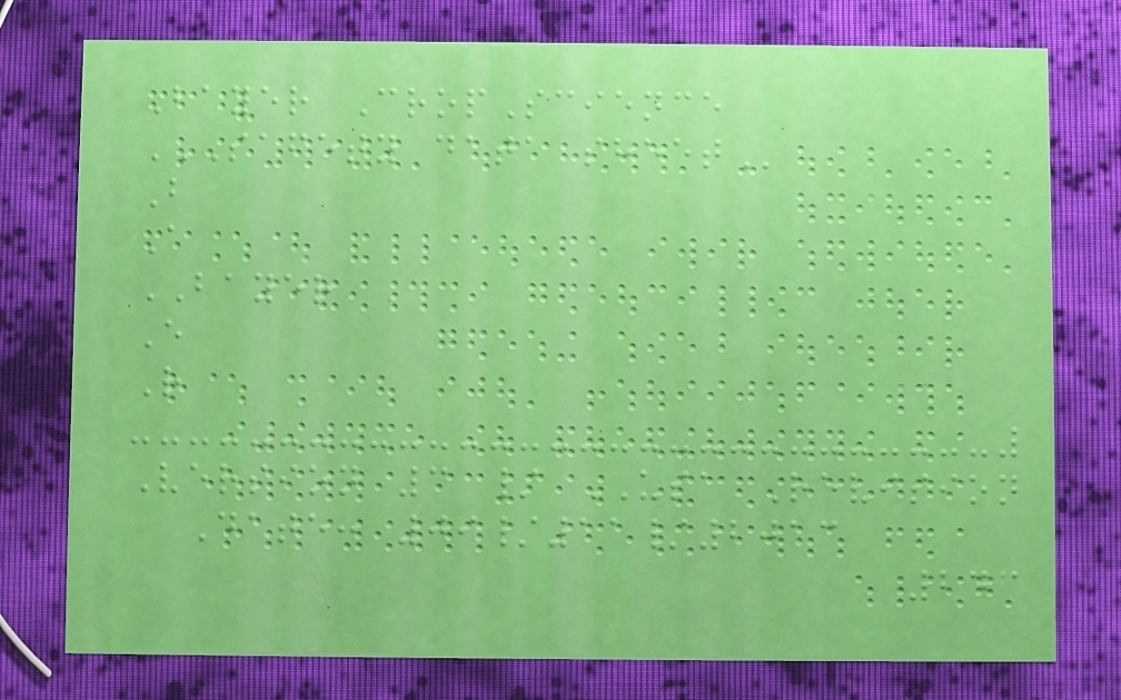Bayer CropScience
SAFETY DATA SHEET
B
A
BAYER
E
R
Version 3 / USA Revision
Date: 09/11/2013
243
